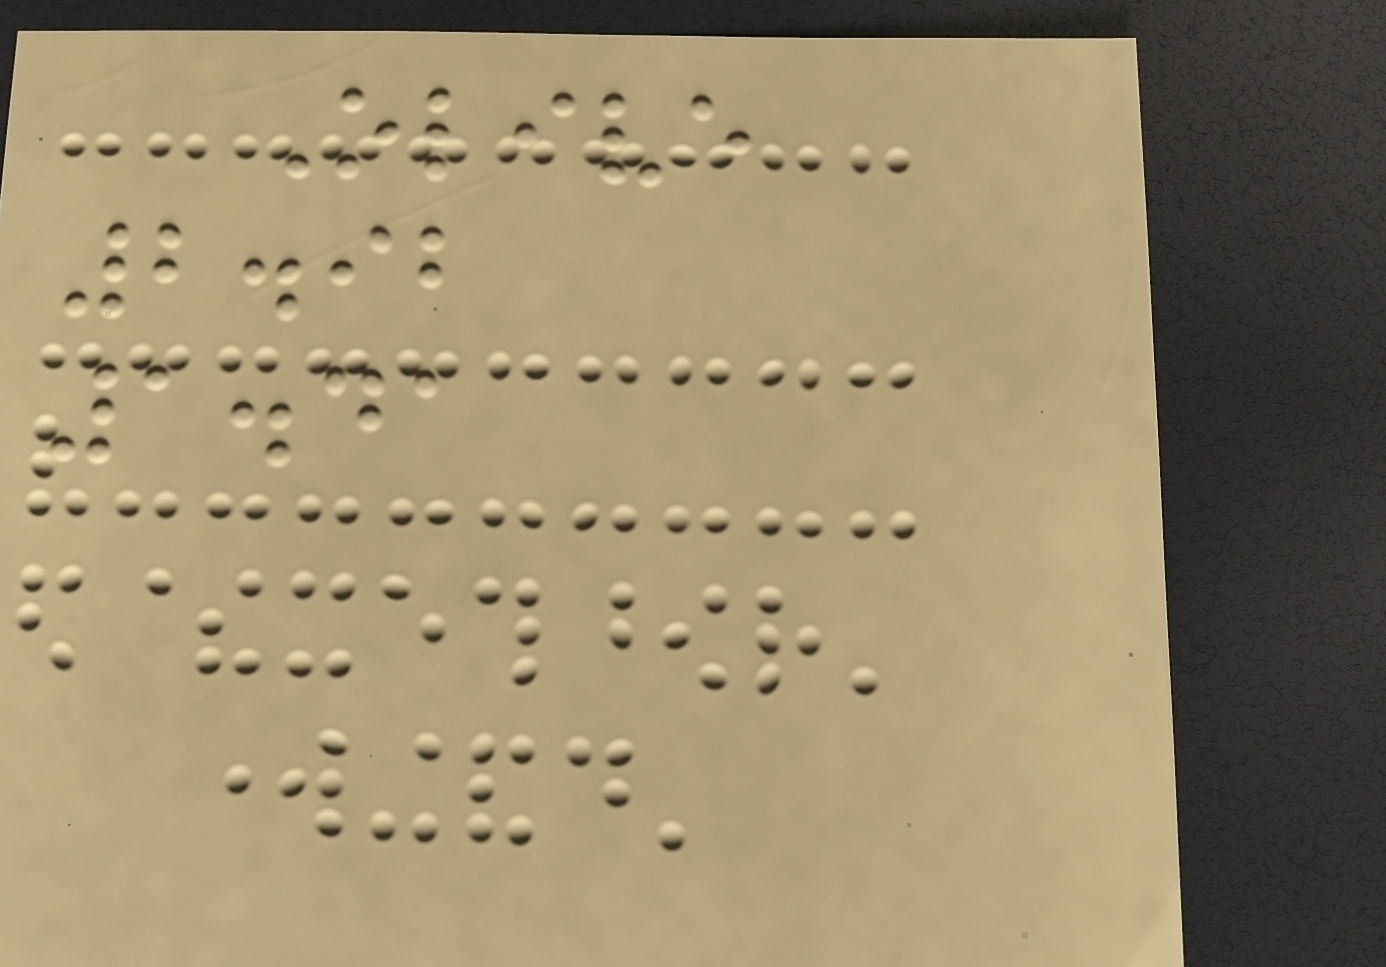Olive
2.92
1.41
